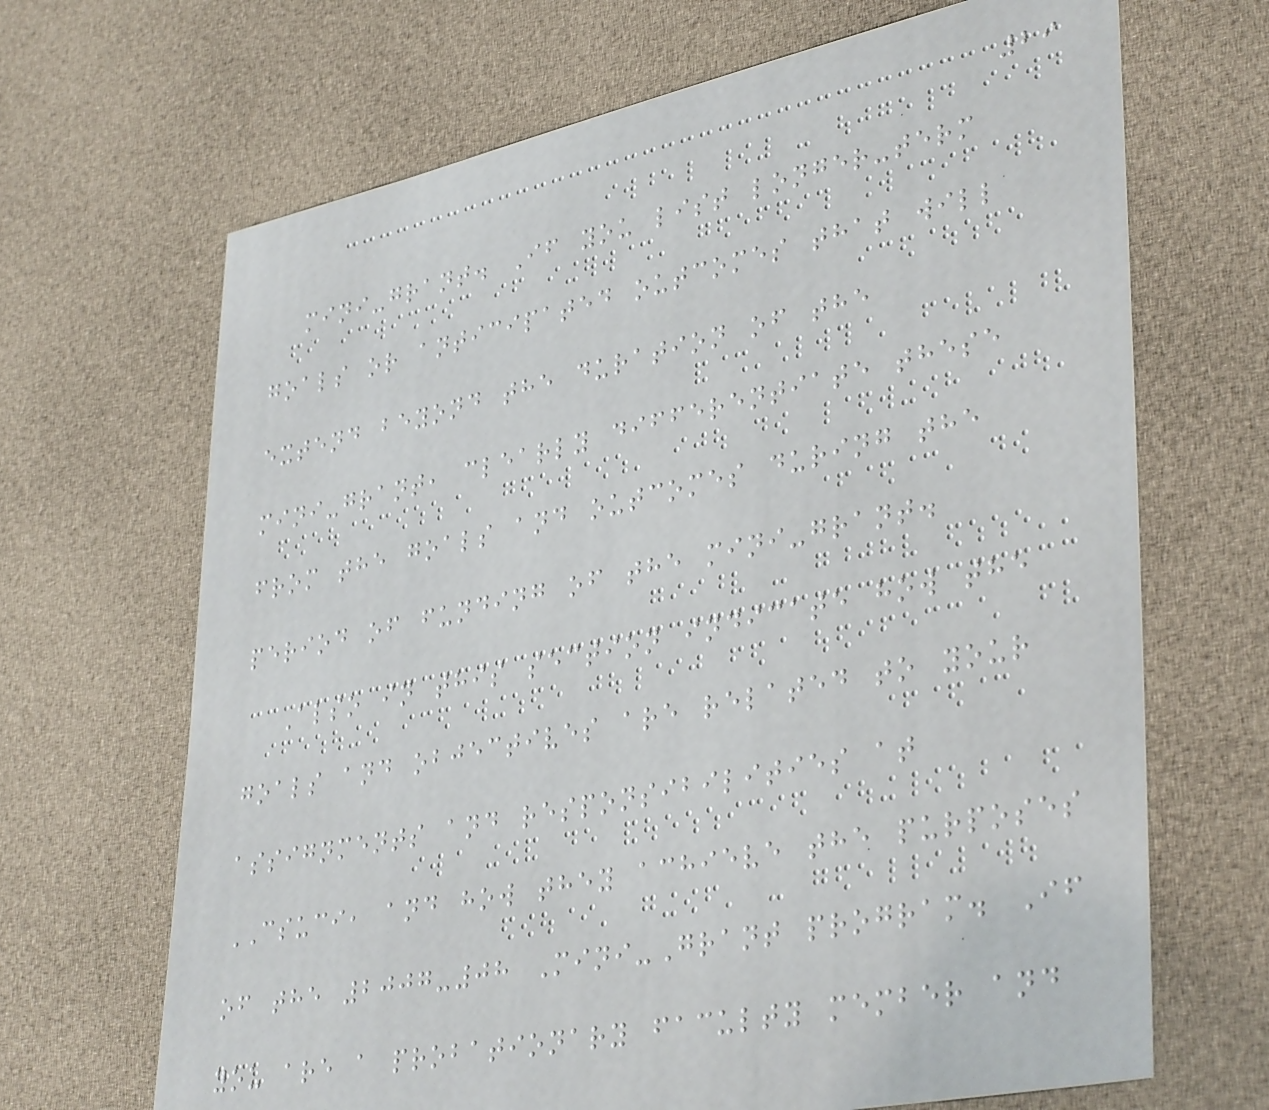29
mini-grant. If you list longer-term
goals or anticipated outcomes that will
extend beyond the duration of the
mini-grant, clearly differentiate these
from the goals and outcomes during the
period of funding of the mini-grant.
Also in this section indicate how the
goals and objectives are related to your
assignments and responsibilities at
CSUCI, and how they achieve the purposes
of the 2007-08 Mini-Grant program. If
you are a probationary faculty member and
